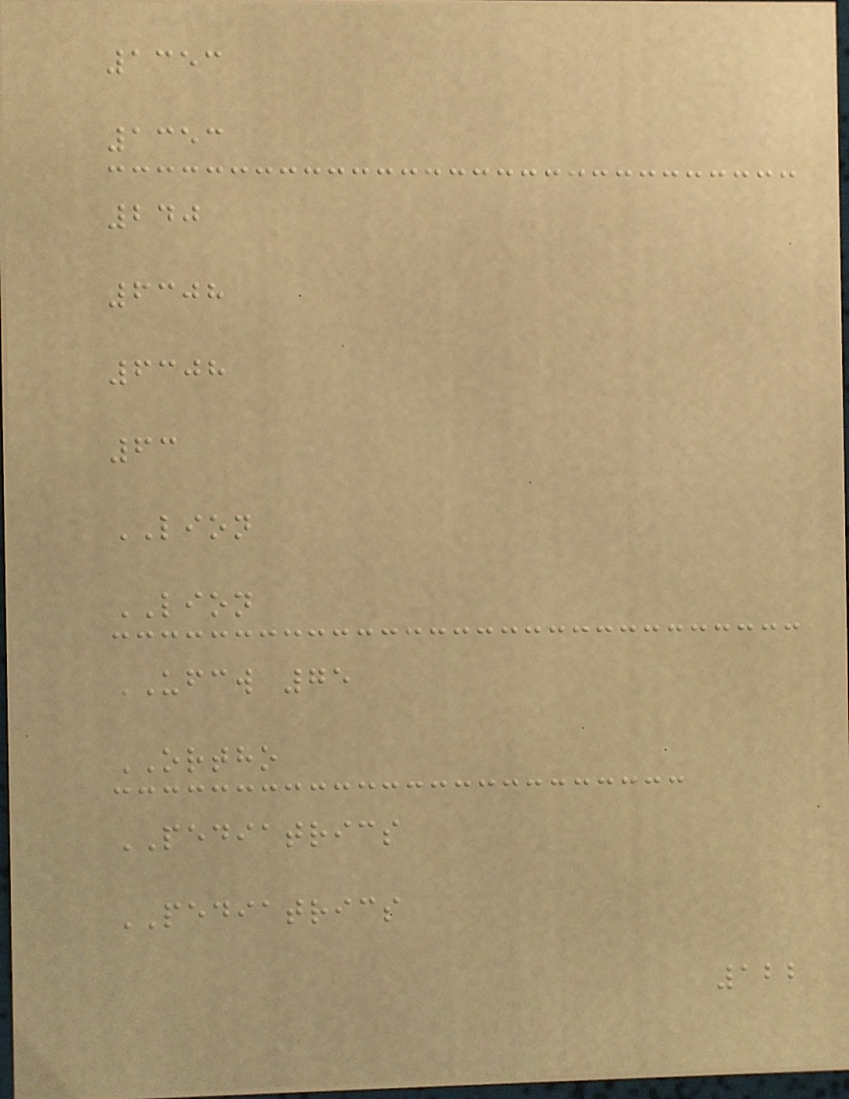1353
1353
240
6308
6308
63
LION
LION
UFCW 75
ORTHO
PEDIATRICS
PEDIATRICS
122
